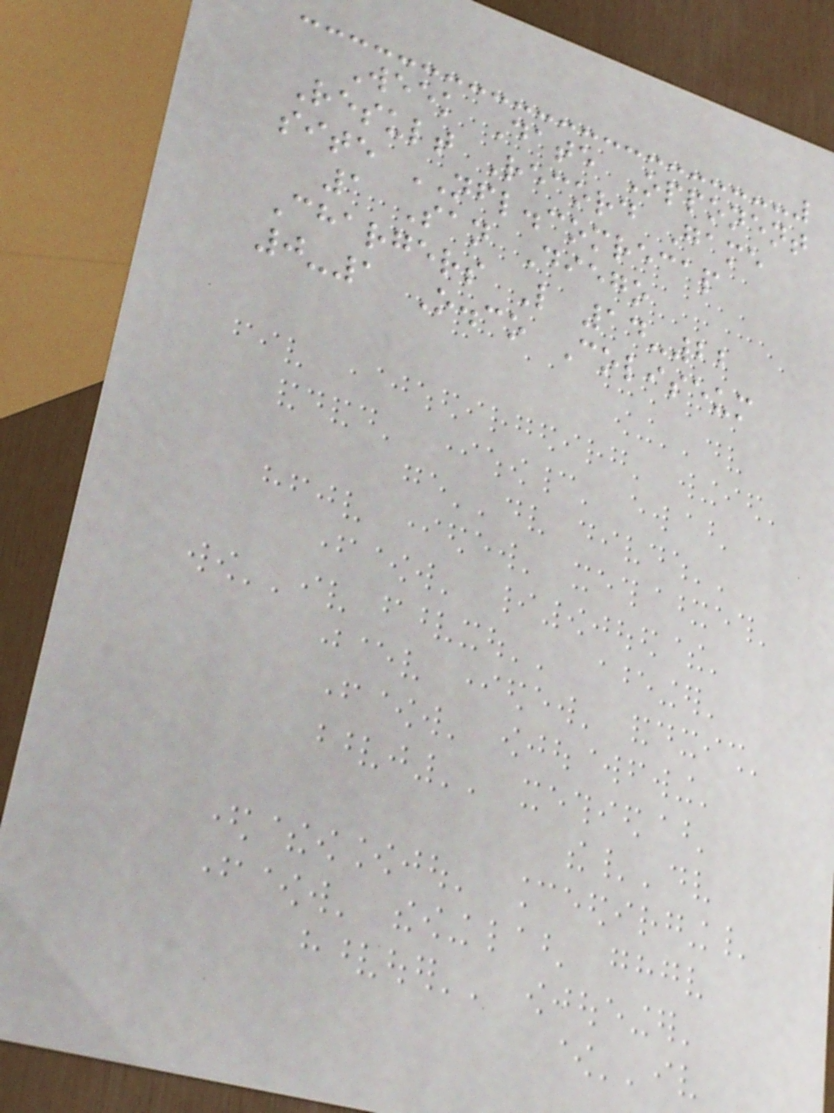Week Date Opponent
Result Record Game
site NFL.comrecap
1 San Diego
Chargers L 14-22
0-1 O.co Coliseum
